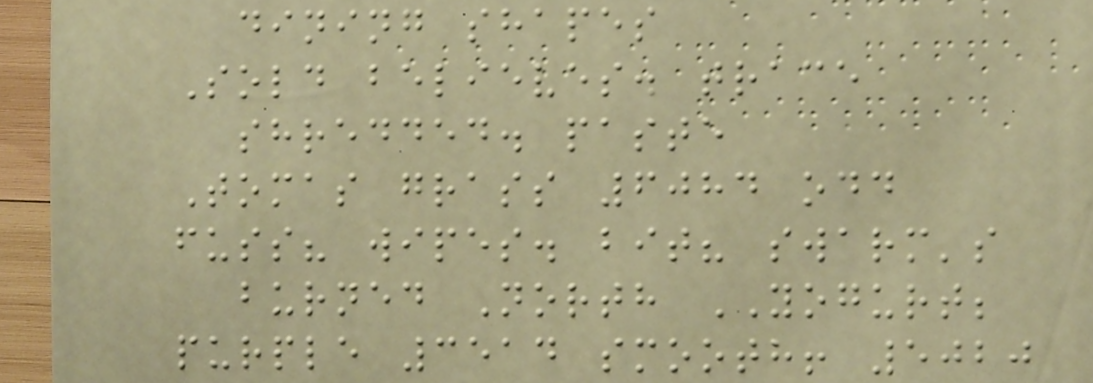dining shapes
Sold believes. trace
shredded. paste
Tomas grass 6084 odd
fuss? wipes. bit? swarm's
burned North YOGURT;
purple 3514 smooth! 5020
